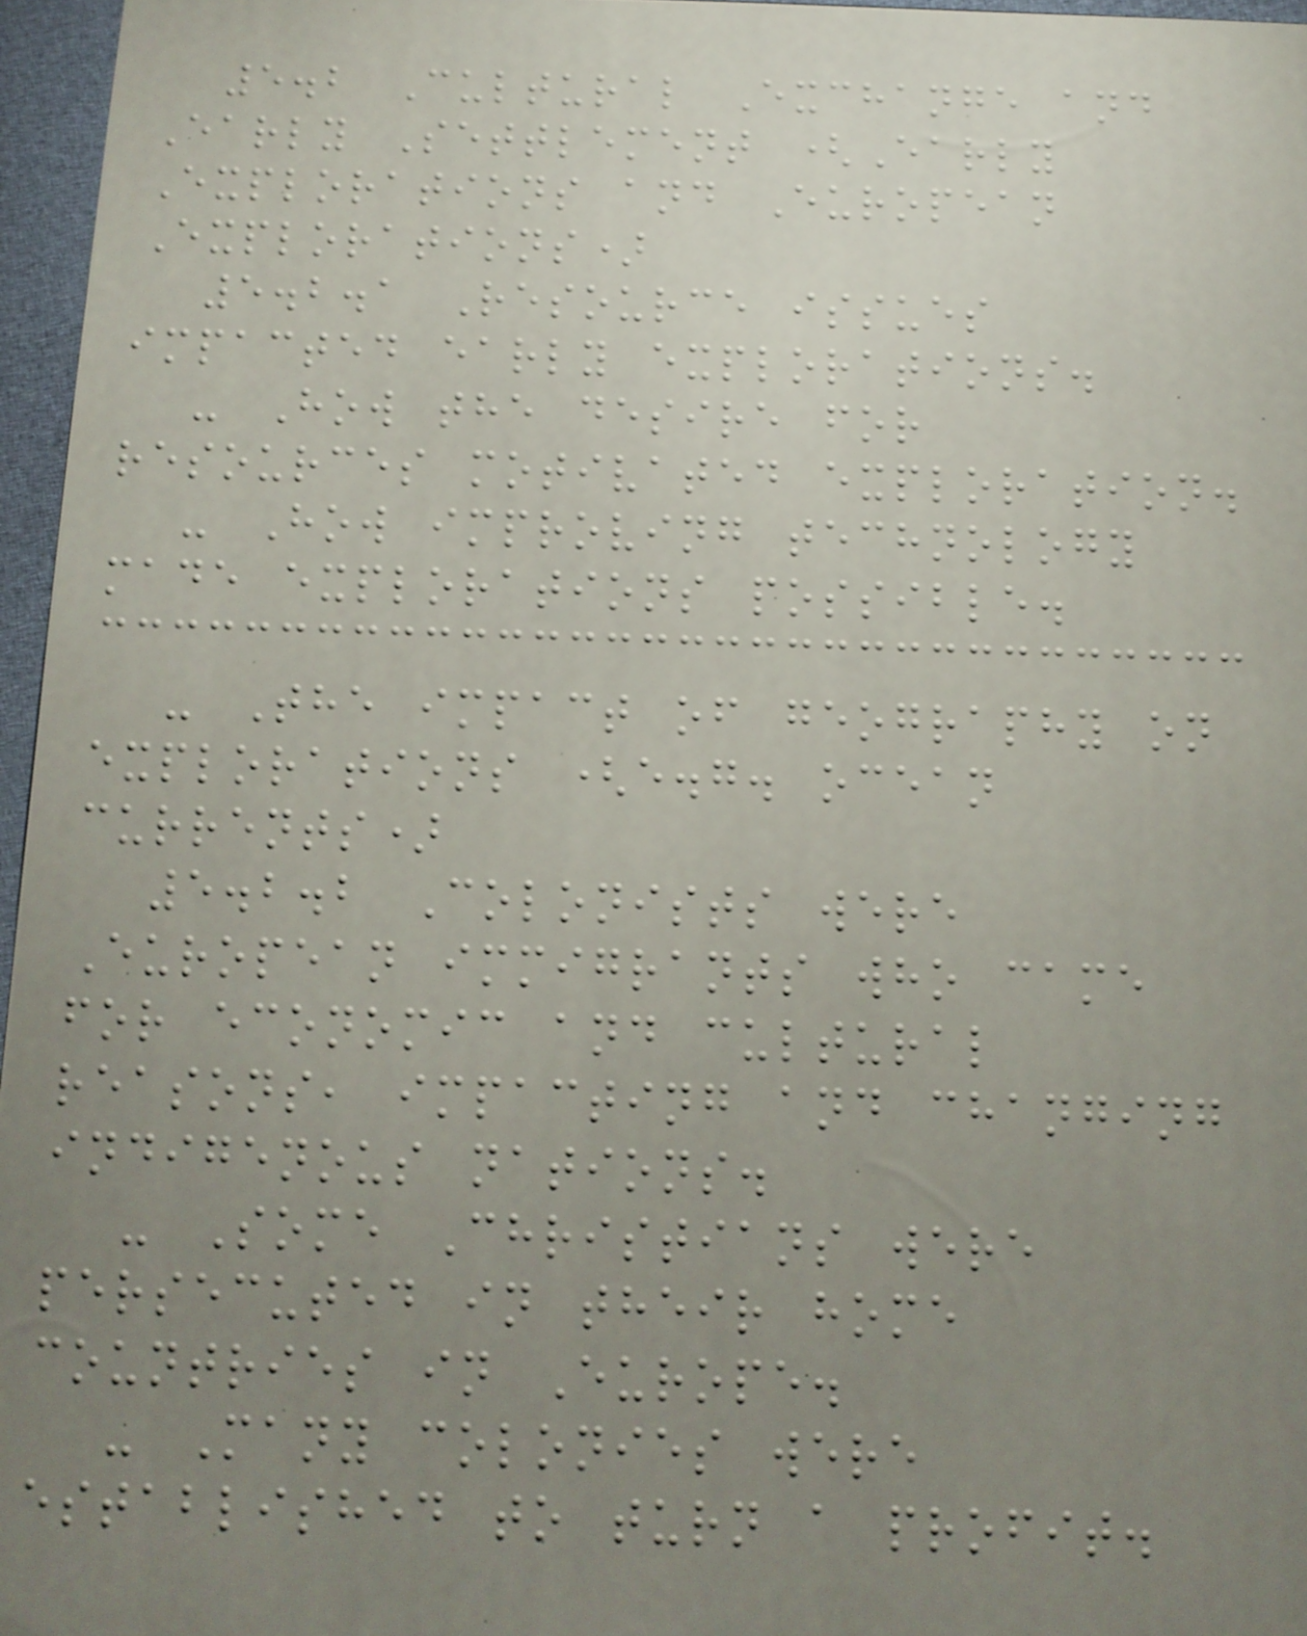5.2 Cultural Exchange and
Early Settlement (Early
Explorations and European
Explorations)
5.2.1 Resource issues
impacted early explorations.
- How the desire for
resources motivated exploration.
- How improving technology
made explorations possible.
- The impact of geography on
explorations (e.g. ocean
currents)
5.2.2 Colonists were
European immigrants who came
for economic and cultural
reasons, impacting and changing
indigenous nations.
- Some Christians were
persecuted in their home
countries in Europe.
- Many colonies were
established to turn a profit.
